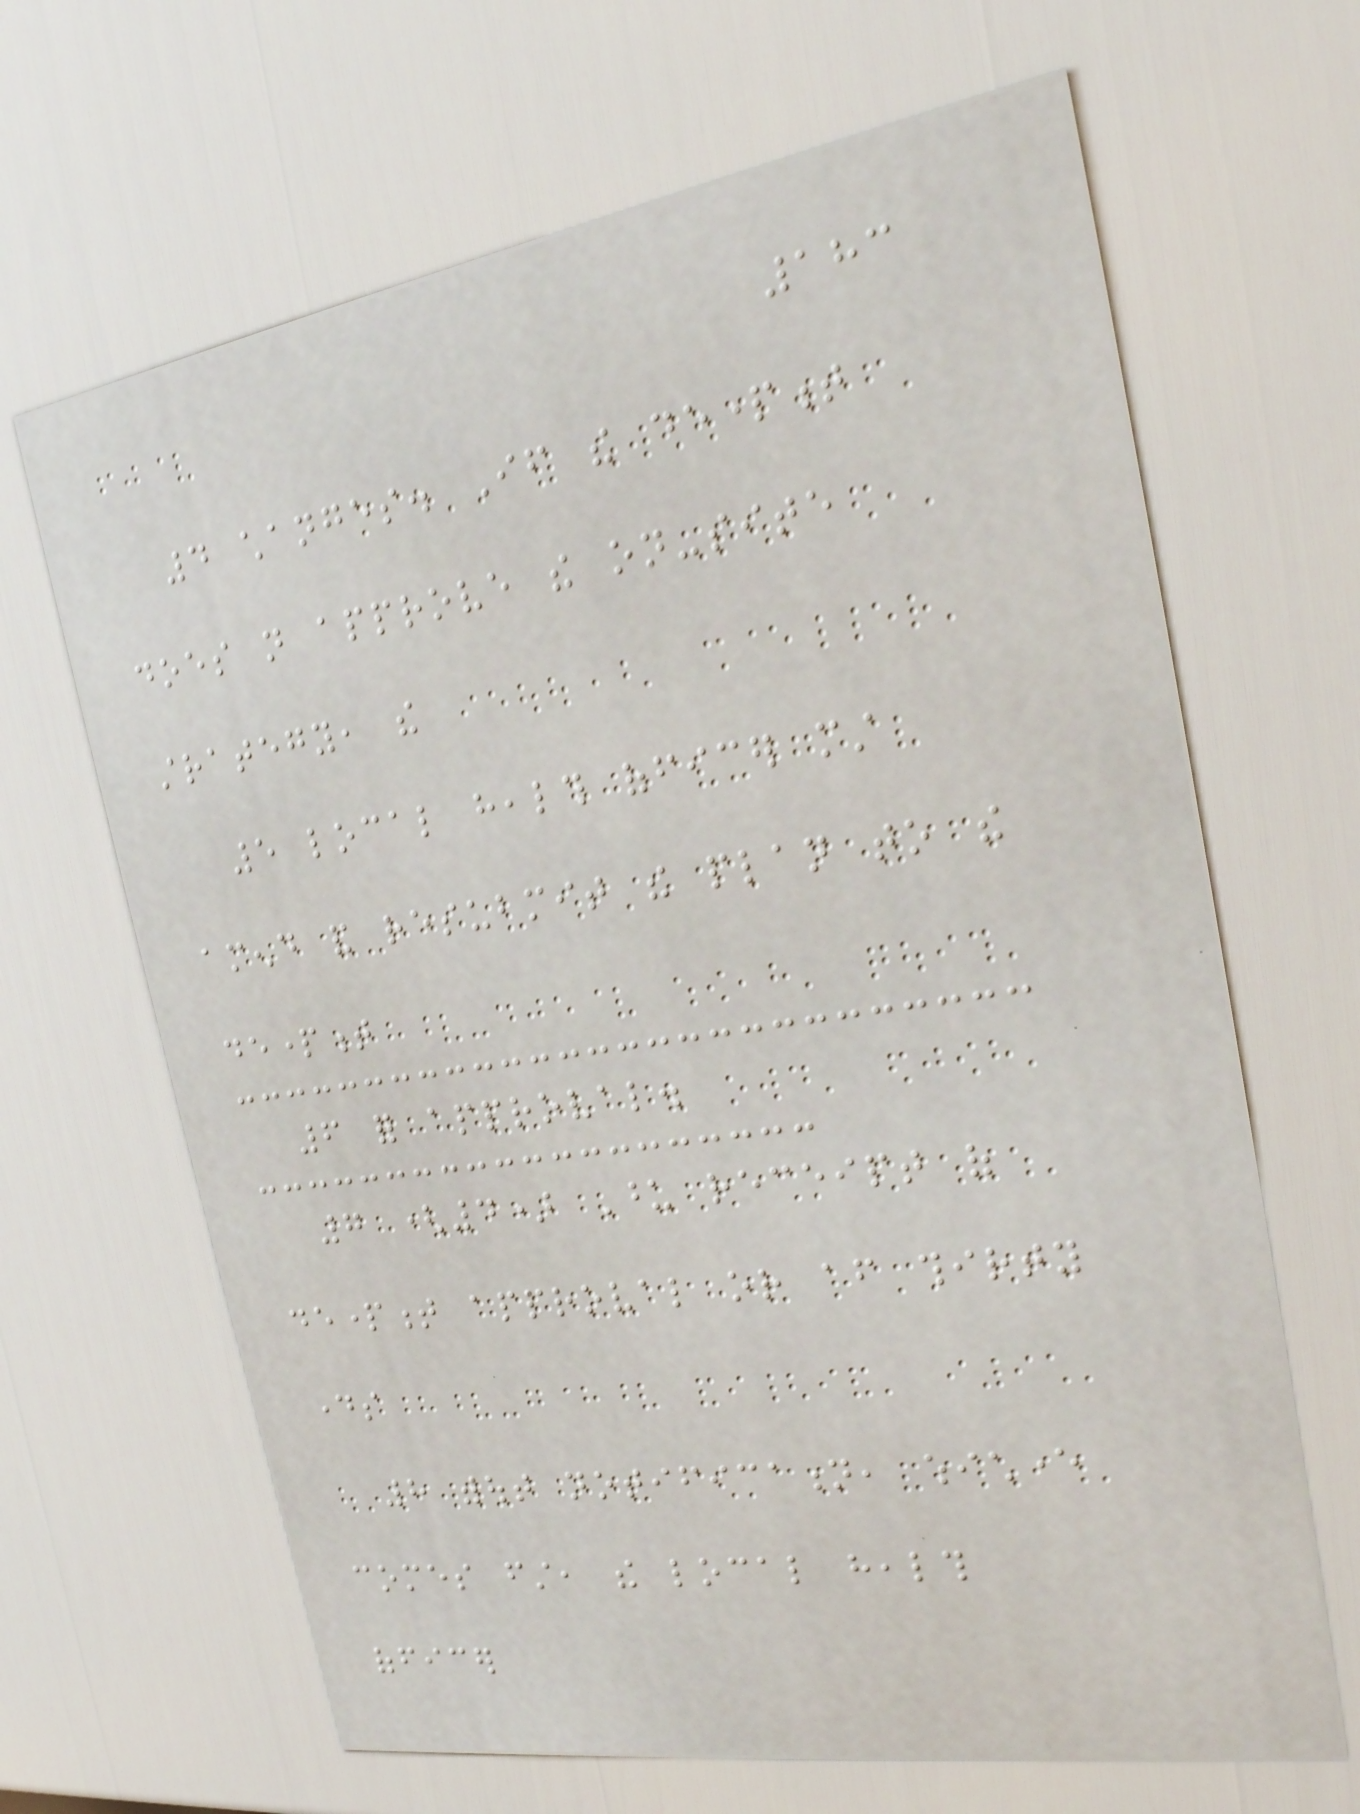183
4 changes. If the department
does not approve the on-site
strategy, the
5 local health officer must
amend and resubmit the plan to the
department
6 for approval.
7 (4) Upon receipt of
department approval or after thirty
days
8 without notification, whichever
comes first, the local health
officer
